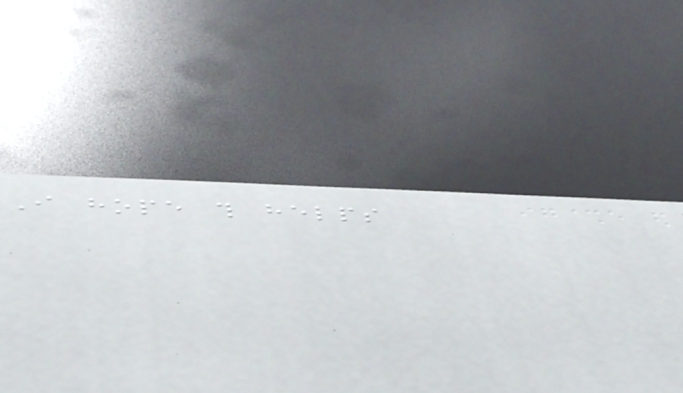I hope this helps
